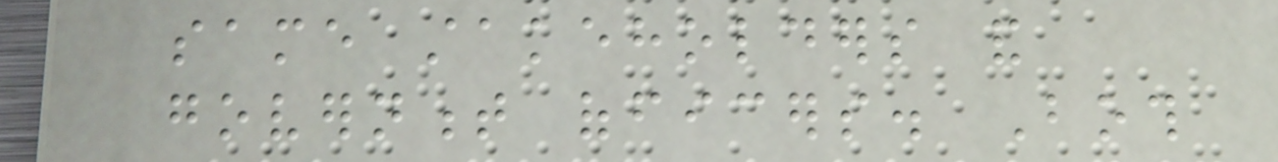same stakeholders and
government officers. Both
